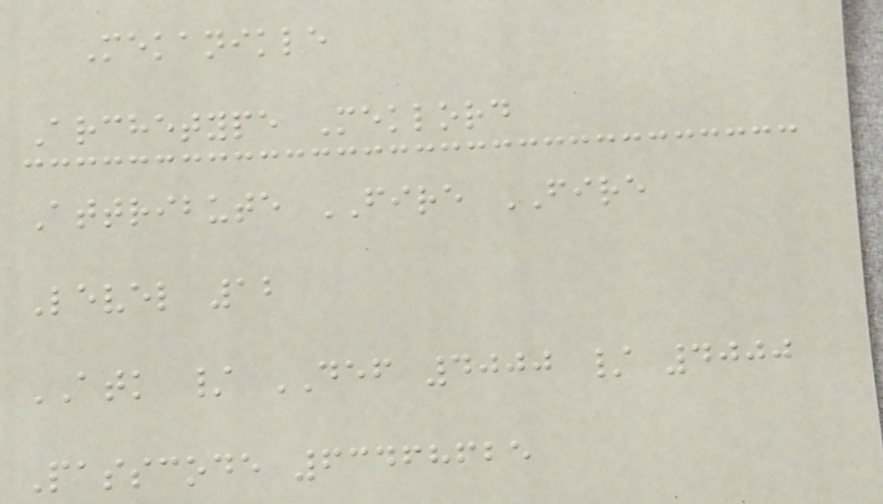Mekanikle
Archetype Meklord
Attribute FIRE FIRE
Level 12
ATK / DEF 4000 / 4000
Passcode 63468625
